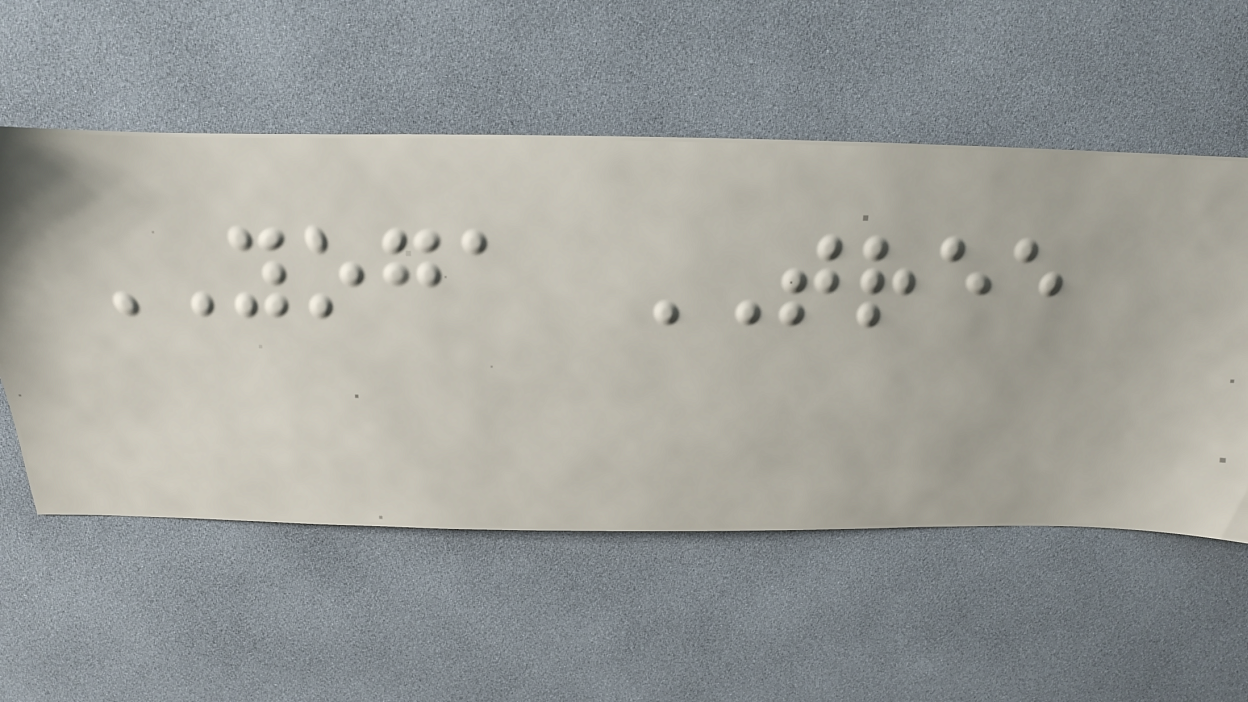YOGA TREE
